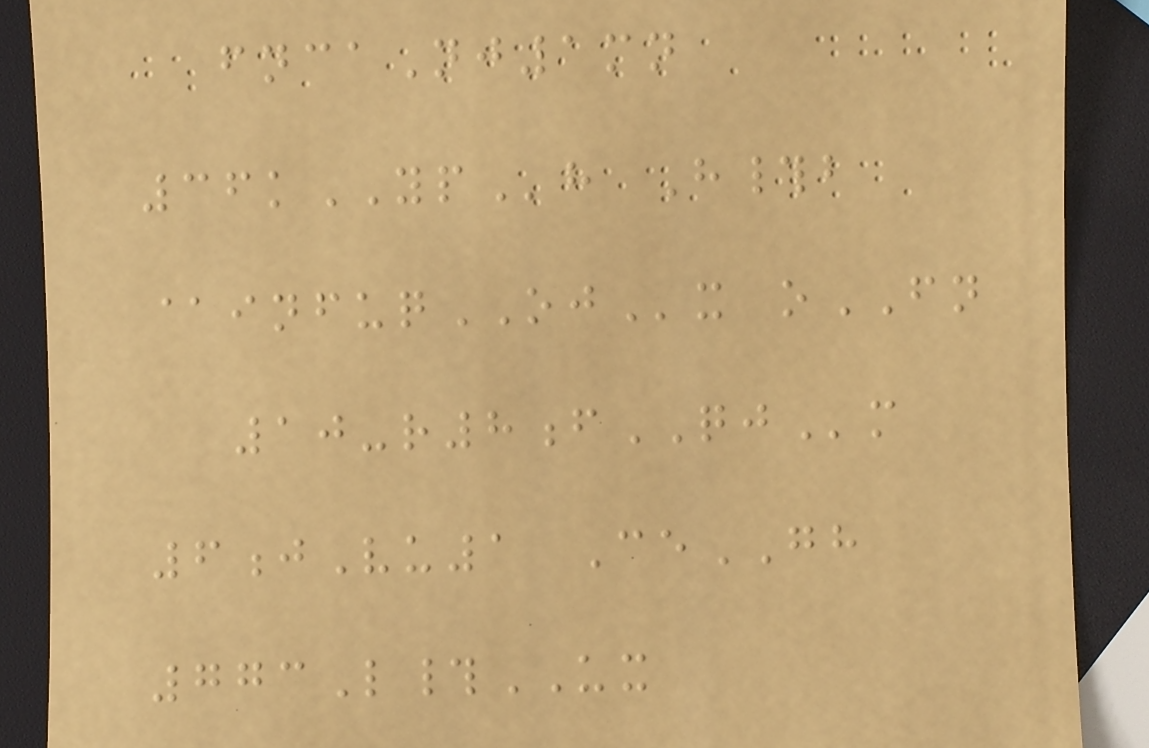fncaNj1mn
36kYPh H#b
@infuqOJx oFN
10-r8fQJm
6jVu1 CeGH
773L#UX
